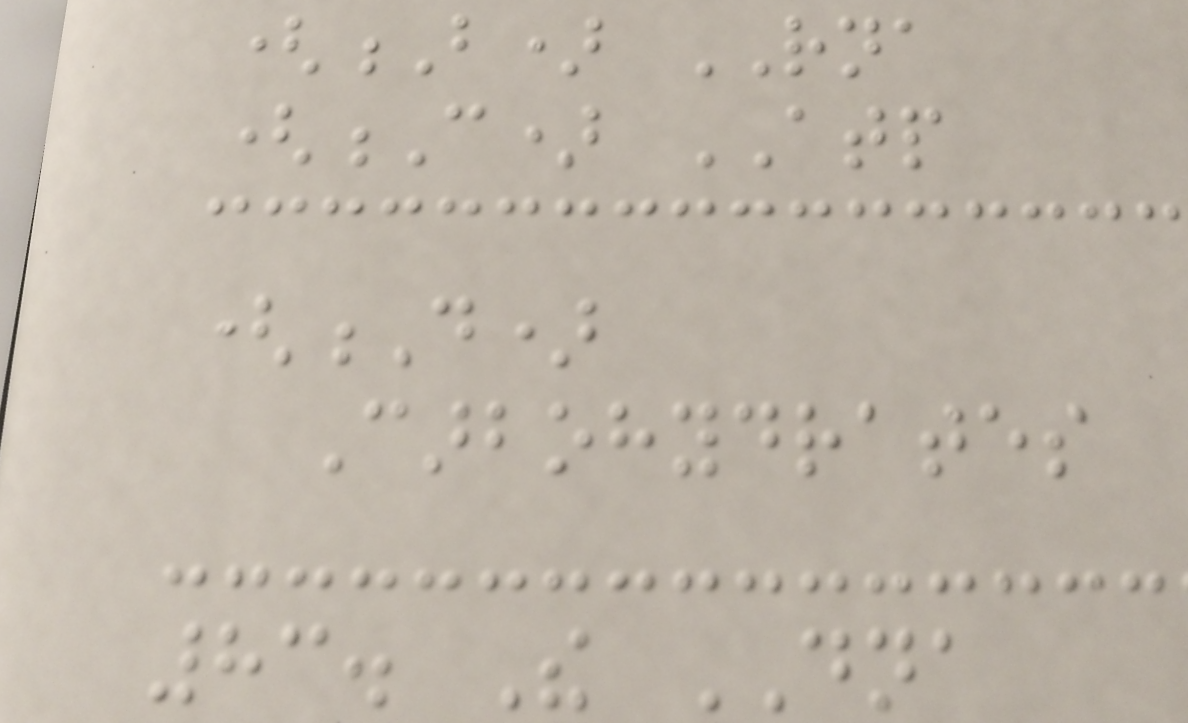(B) RNA
(C) ATP
(D)
Carbohydrates
83. The DNA
